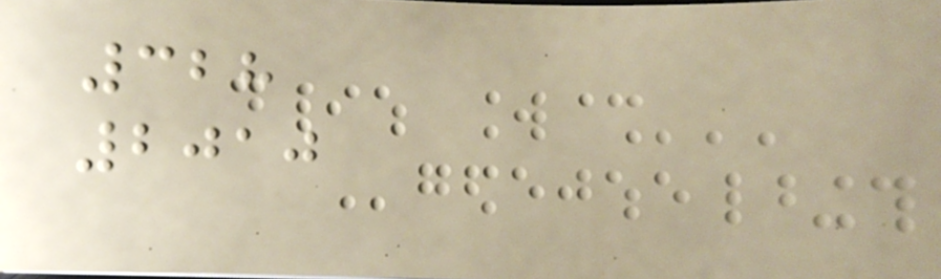328
2010
